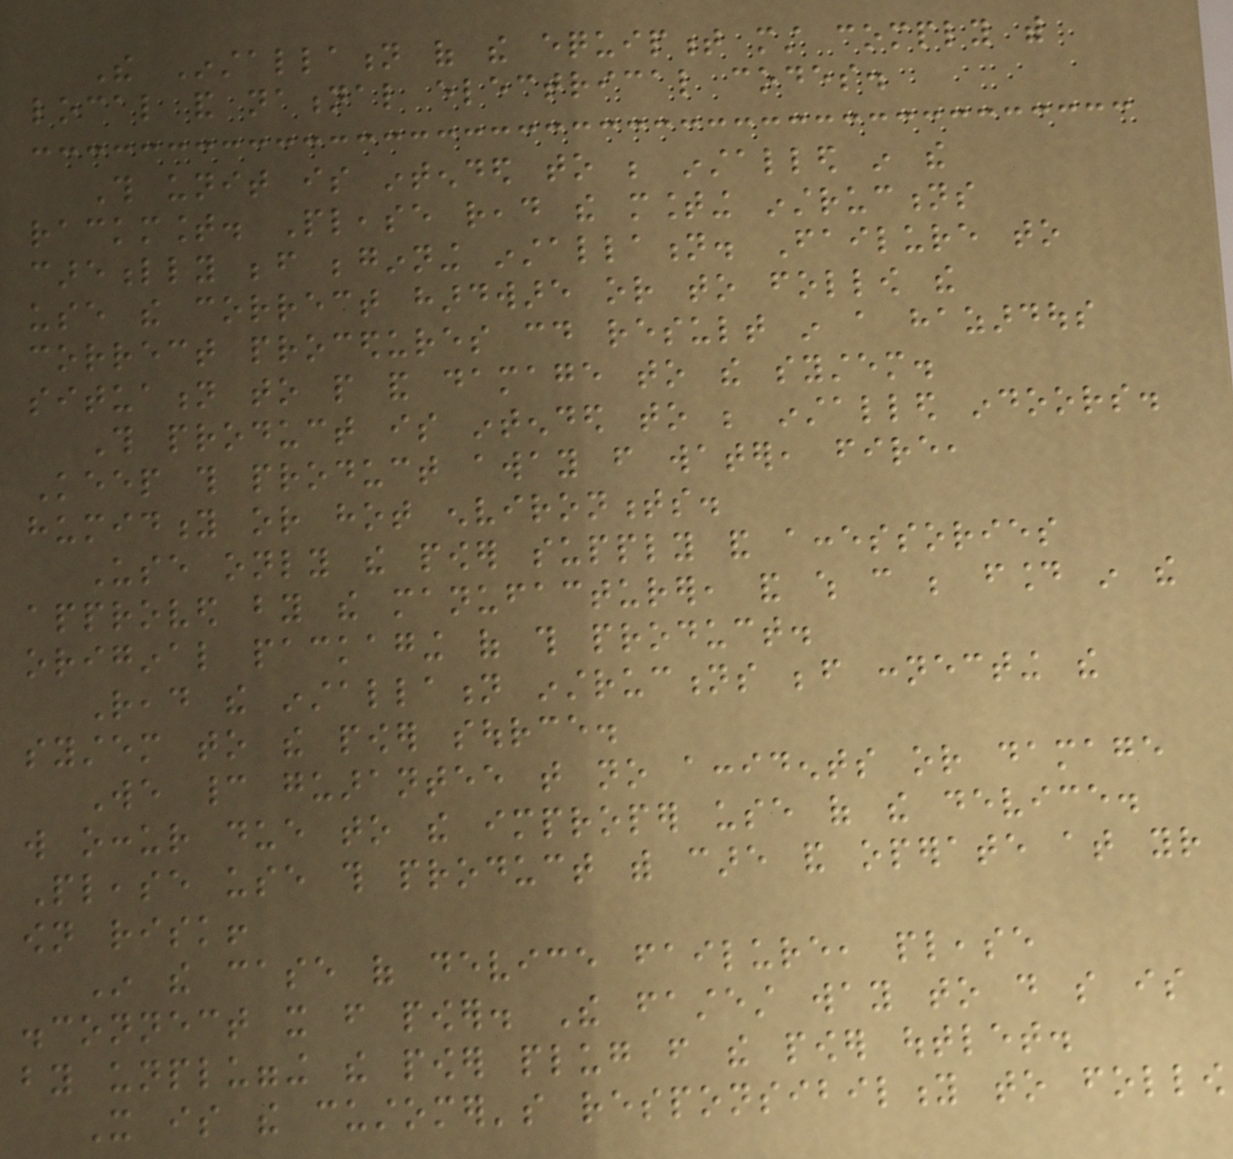The Installation of the equipment must comply with
local and national electrical codes.
This unit is intended to be installed in the
rackmount. Please read the mounting instructions
carefully before beginning installation. Failure to
use the correct hardware or to follow the
correct procedures could result in a hazardous
situation to people and damage to the system.
This product is intended to be installed indoors.
Keep this product away from water, fire,
humidity or hot environments.
Use only the power supply and accessories
approved by the manufacturer, and which can be found in the
original packaging of this product.
Read the installation instructions before connecting the
system to the power source.
We cannot guarantee that no accidents or damage
will occur due to the improper use of the device.
Please use this product with care and operate at your
own risk!
In the case of device failure, please
disconnect it from power. The fastest way to do so is
by unplugging the power plug from the power outlet.
It is the customer's responsibility to follow
